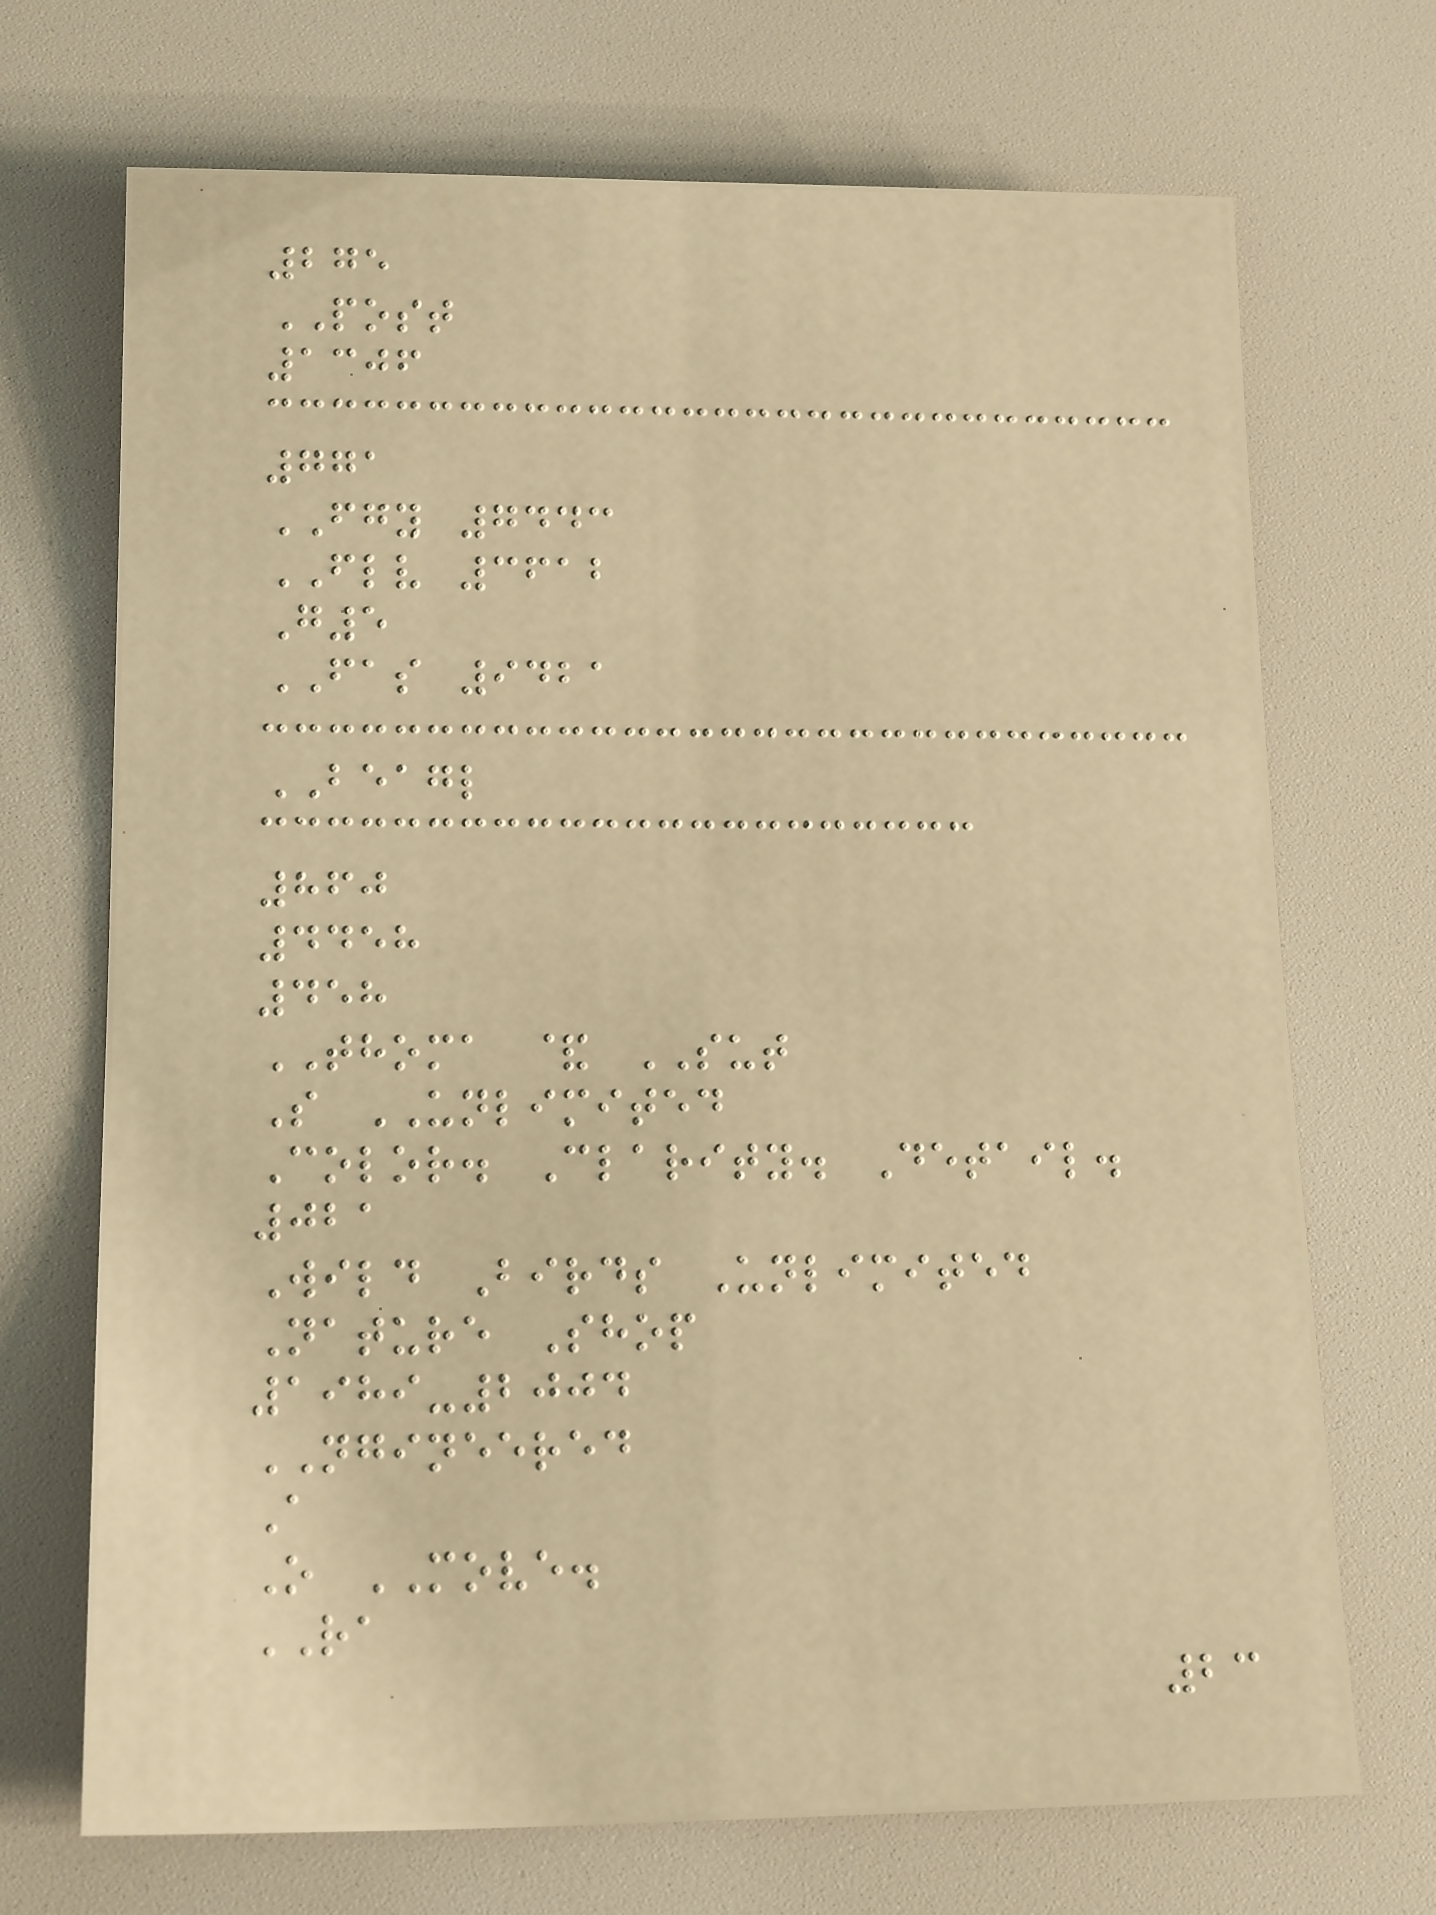275
POST
1306
771
FGY 7443
FLV 3612
G5
FAS 9421
BEAGL
860
4458
458
THOMA & SUT
S UNLIMITED
Color. Clarity. Detail.
021
Wild Birds Unlimited
Nature Shop
1989-2004
NGINEERED
A
O MOVE.
RA
23
